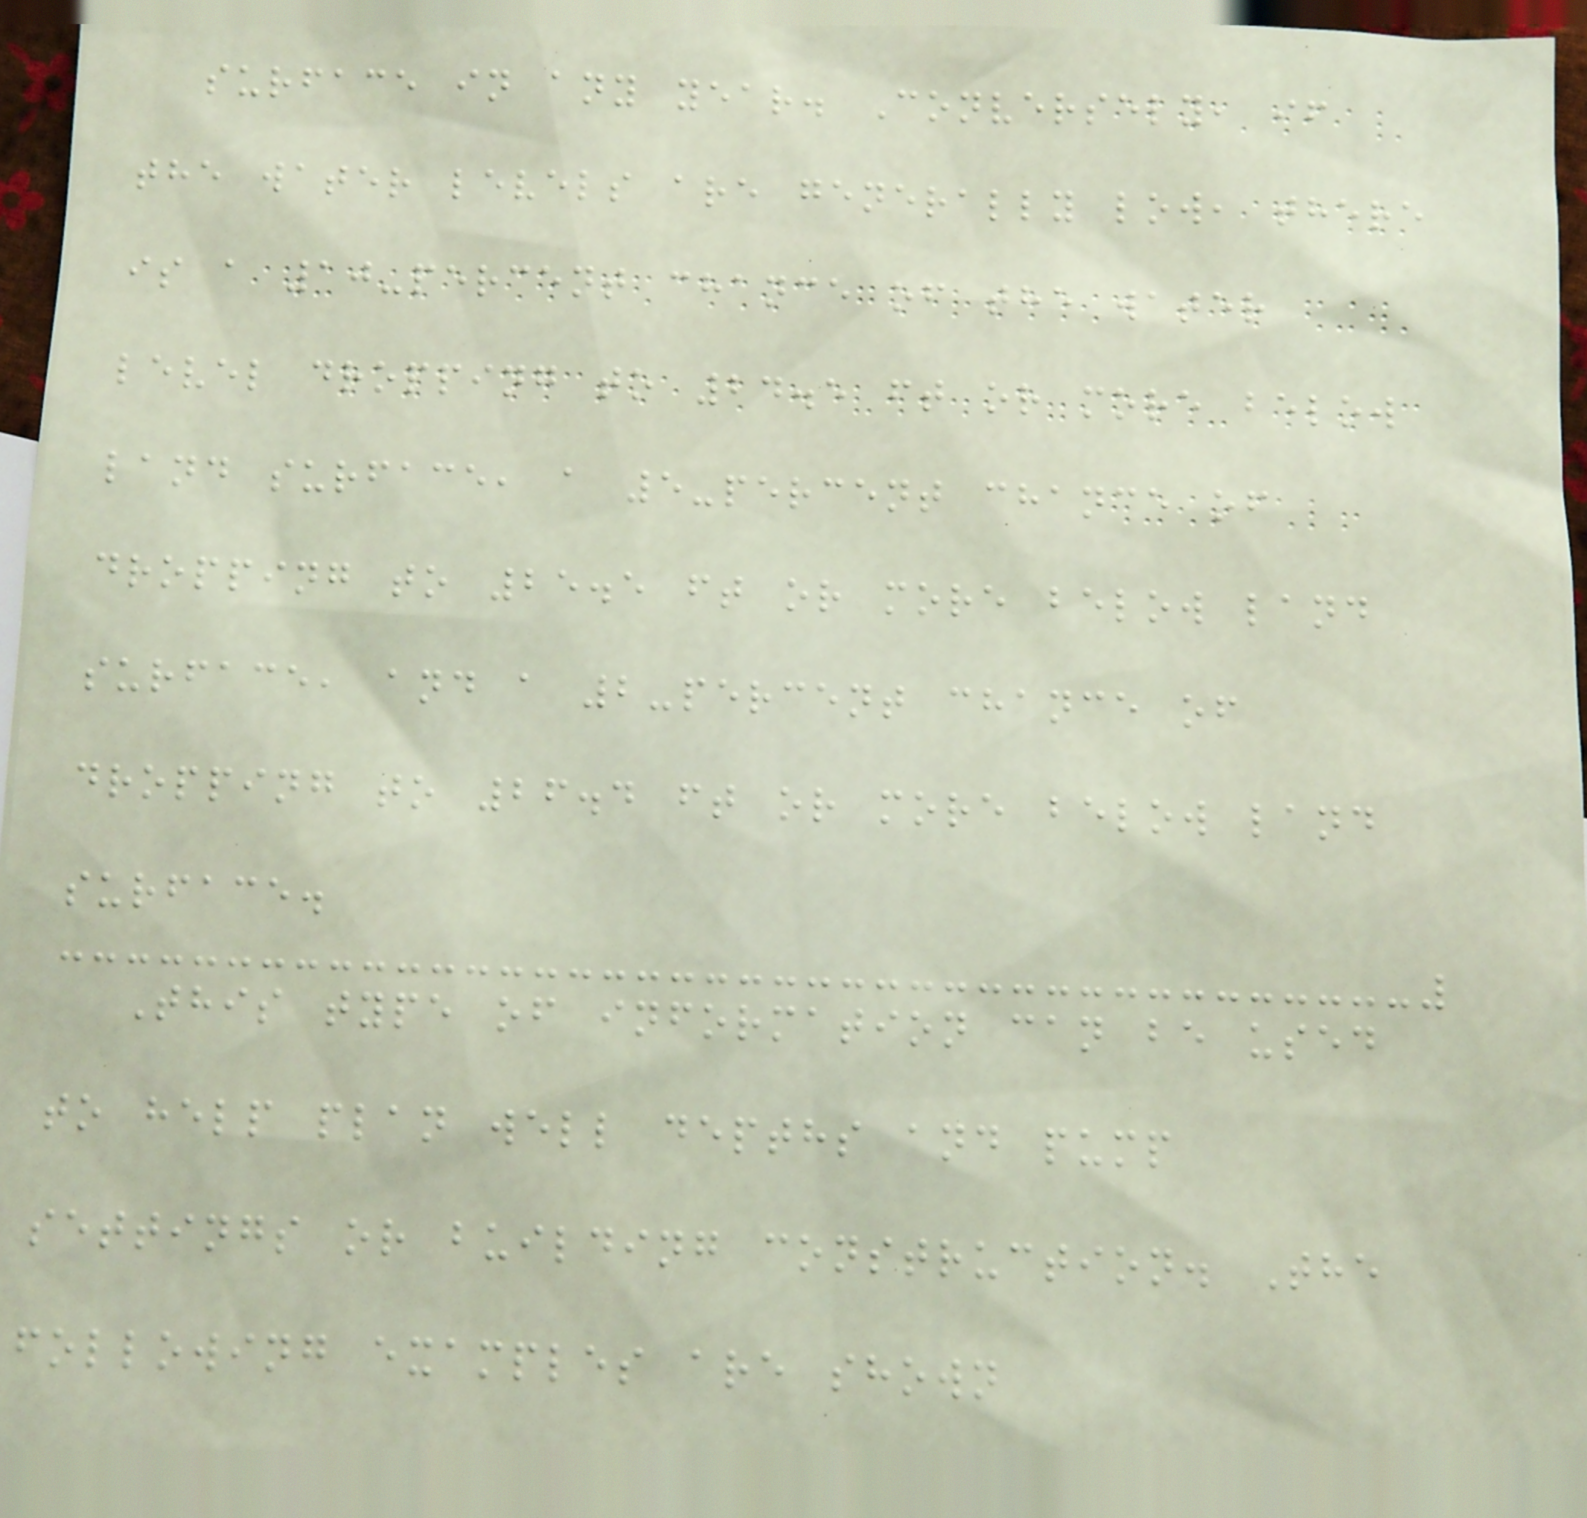surface in any year. Conversely, if
the water levels are generally low, there
is a 10-percent chance of the water
level dropping to 24.5 ft or more below
land surface, a 5-percent chance of
dropping to 25.5 ft or more below land
surface, and a 2-percent chance of
dropping to 26.4 ft or more below land
surface.
This type of information can be used
to help plan well depths and pump
settings or building construction. The
following examples are shown
